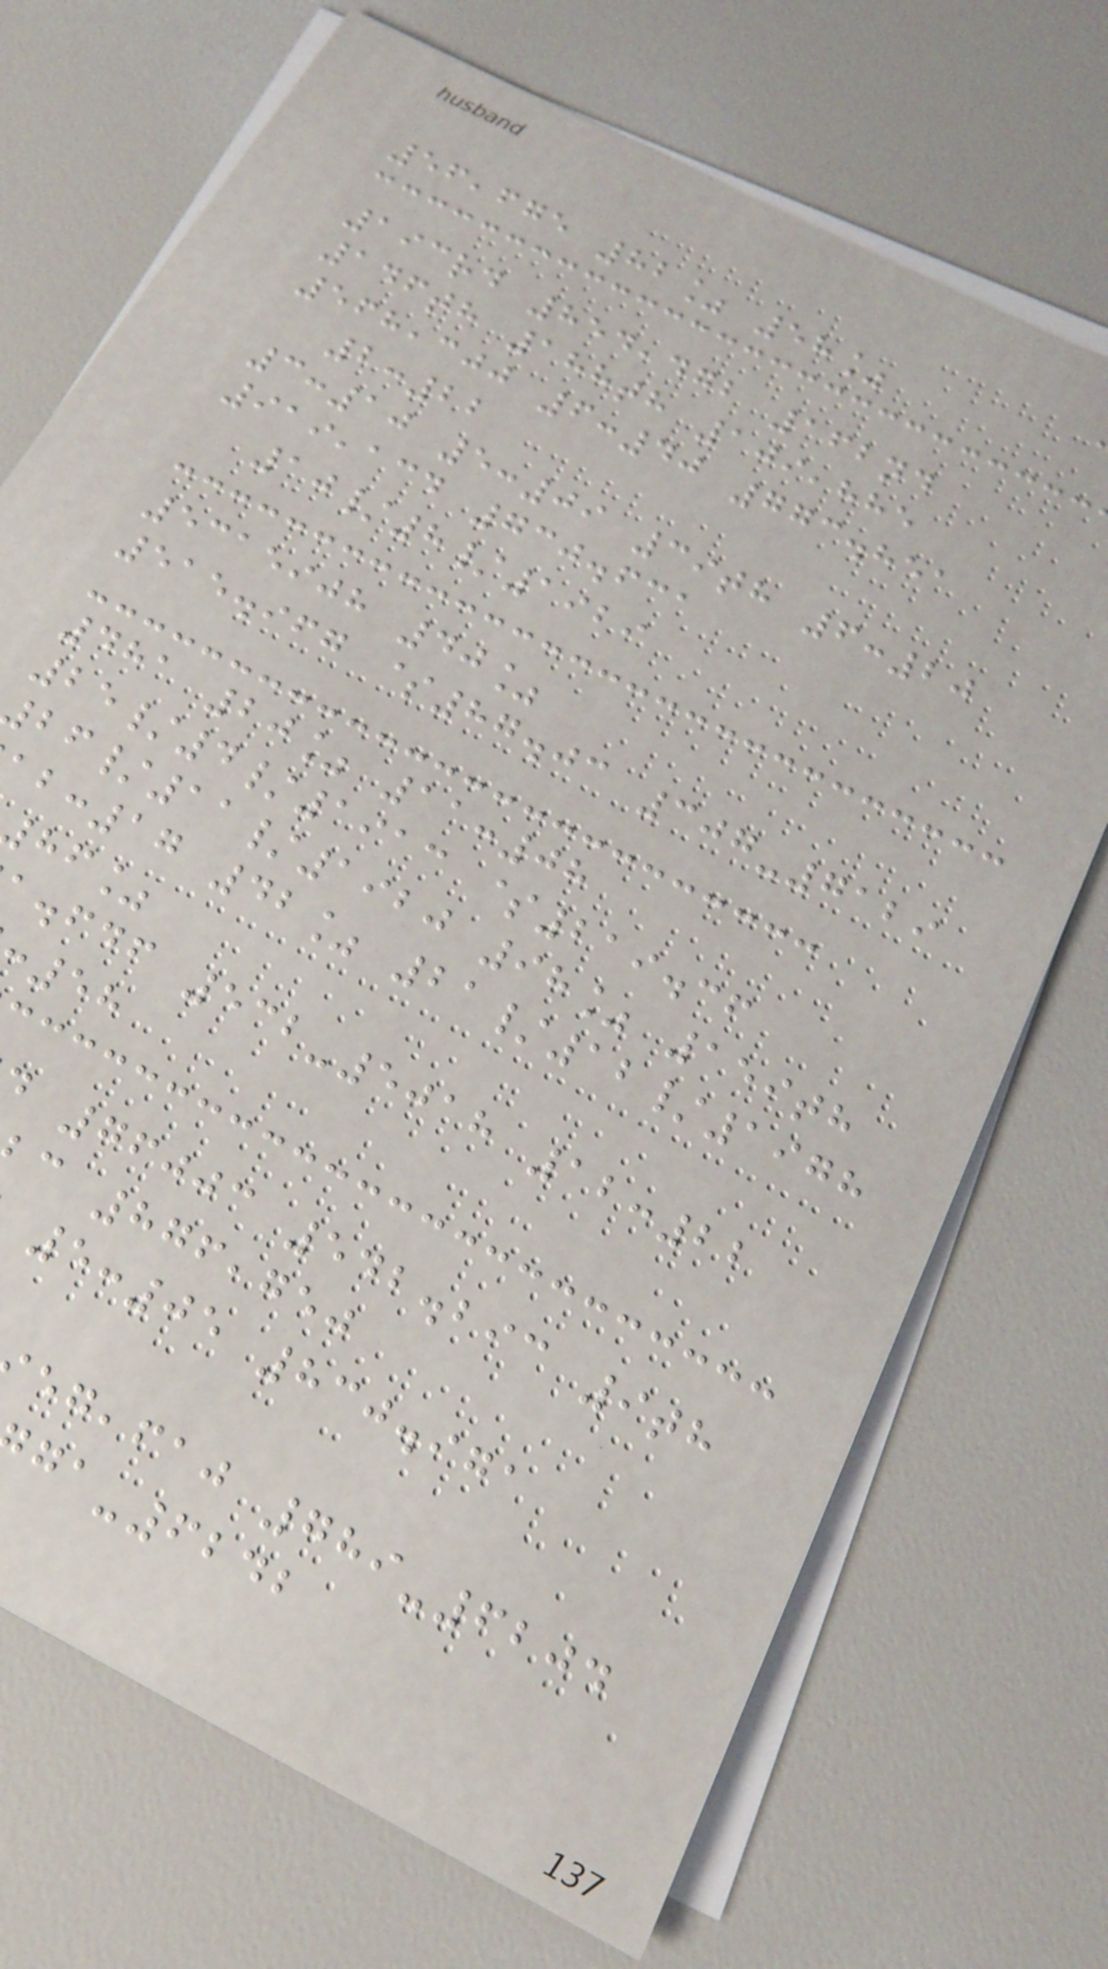56,675 82% 58%
193rd 854,472 162nd
146th 188th 109,885
568,300 6:40 773.851
2:22
3:10 5:09 39th 6:20
919,134 730.631
10/8/1929
5315908 40%
515.967 $87.03 307-7129
481 20% 11:08
25/4/1913 $219.36
/11/1920 98% 159th
:17 42% 21/12/1978
hf%
.fdf 532-5018 12:22
76003 542.293 9th
c 876,750
5:05 830.971
,faj 789-6204
-6242
